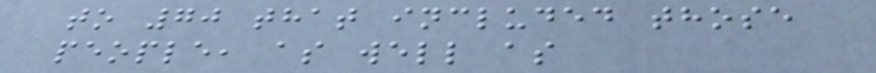to 70 that included those
people, as well as
